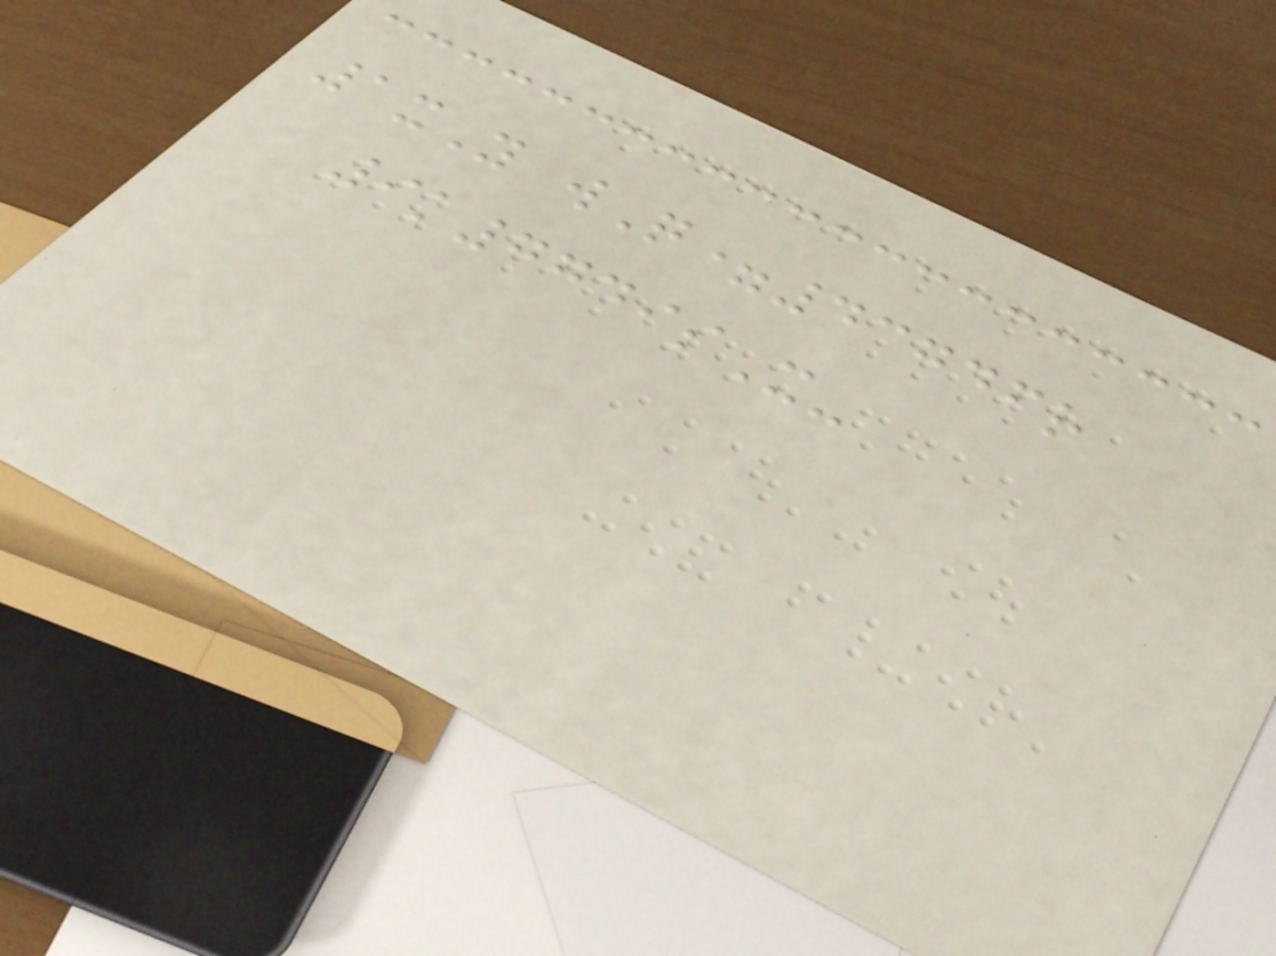1xY wQ=43746r
9k7749sX-
